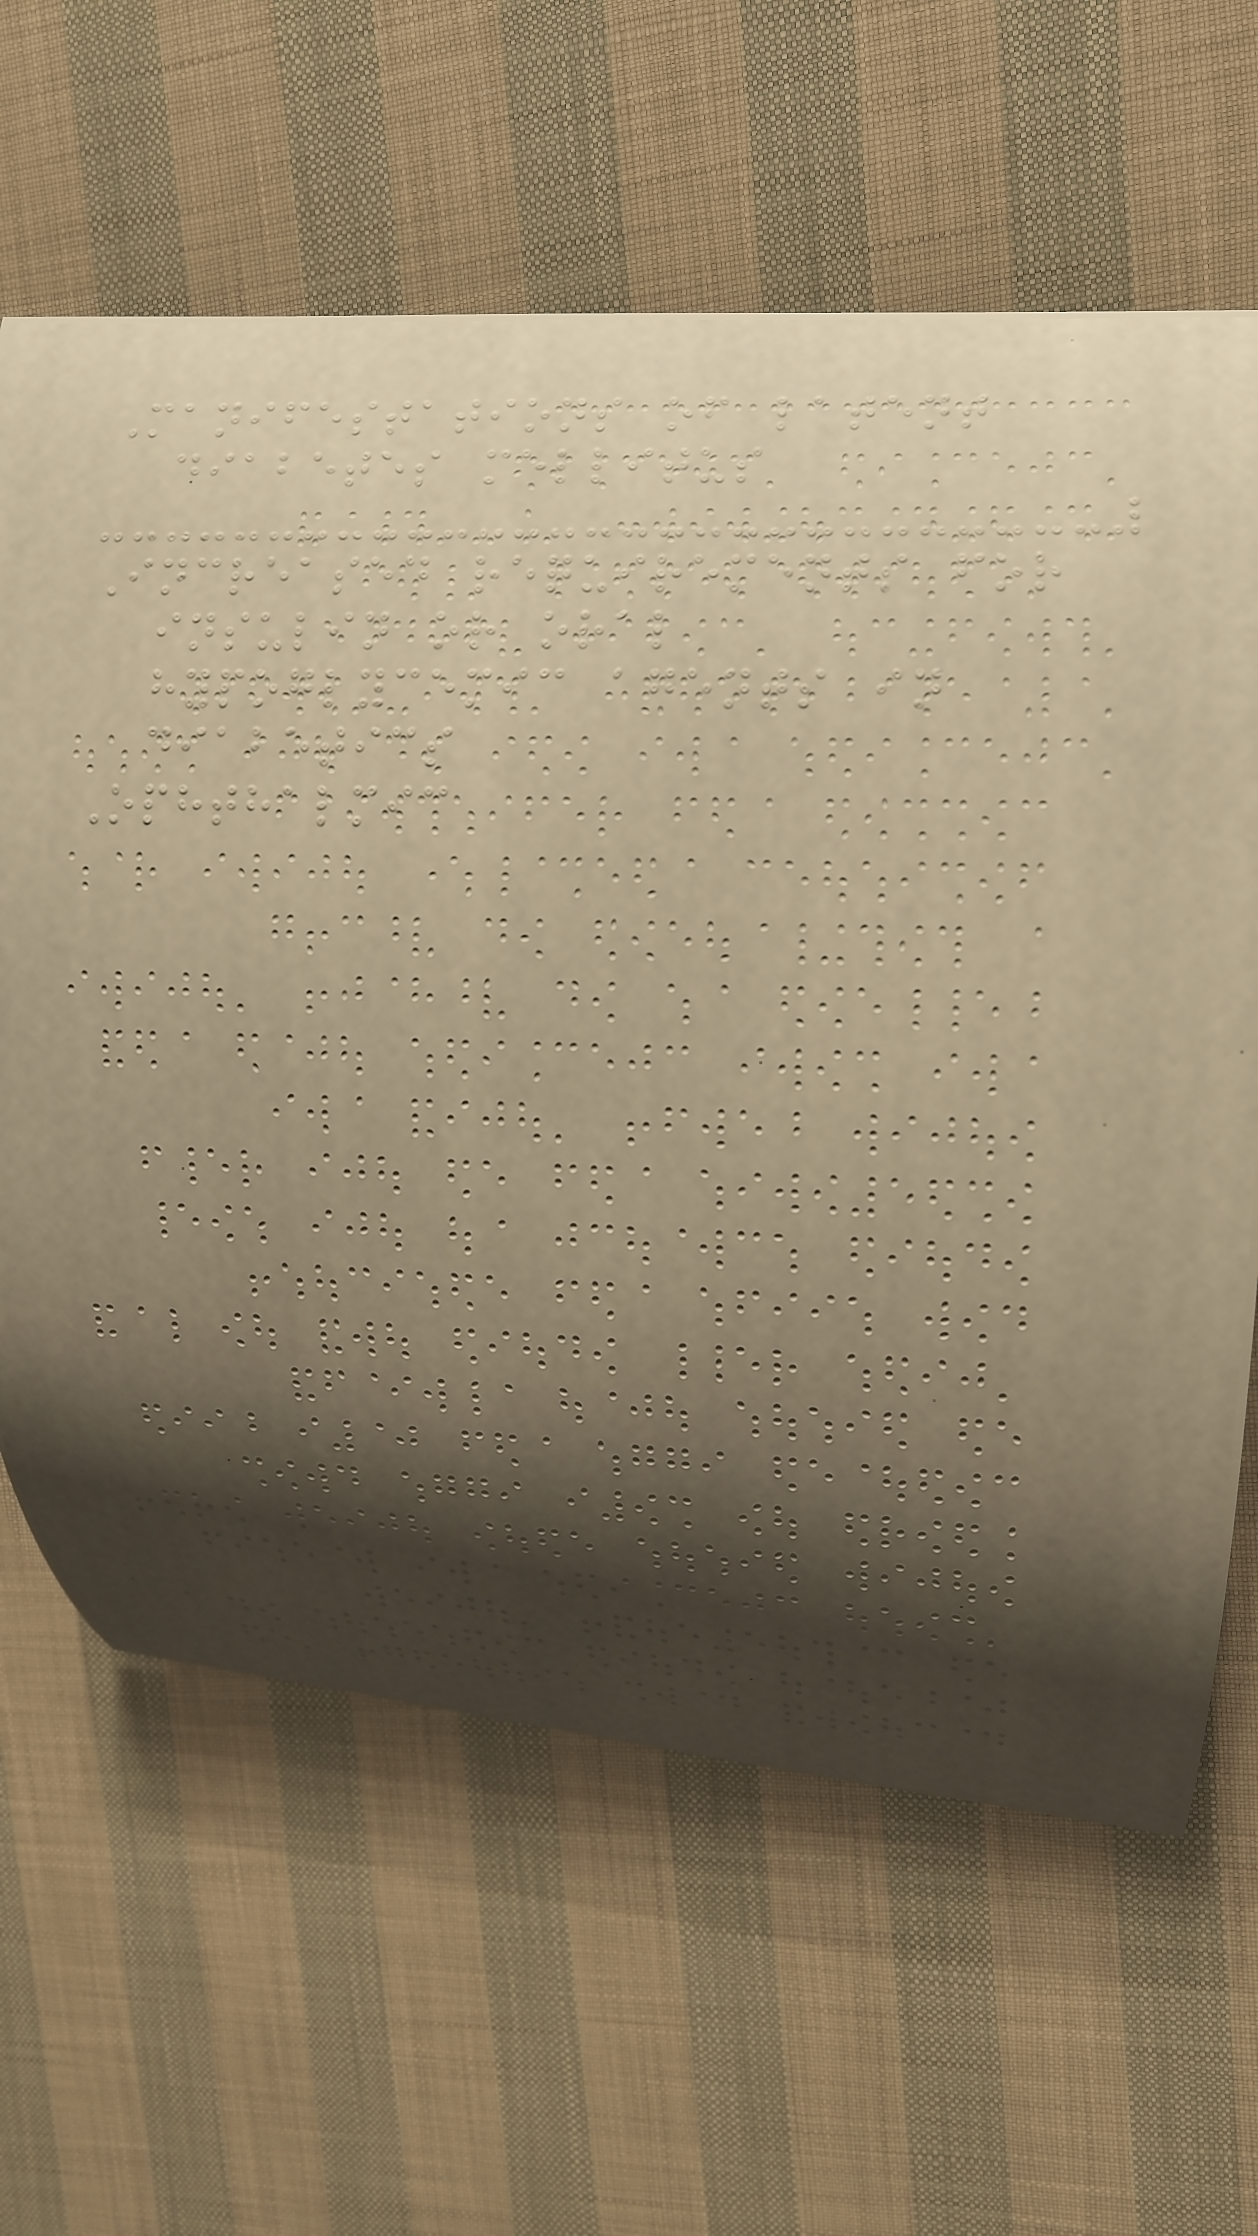Manifestations of latent
diabetes mellitus
Increased requirements for
insulin or oral
hypoglycemic agents in
diabetics
Ophthalmic
